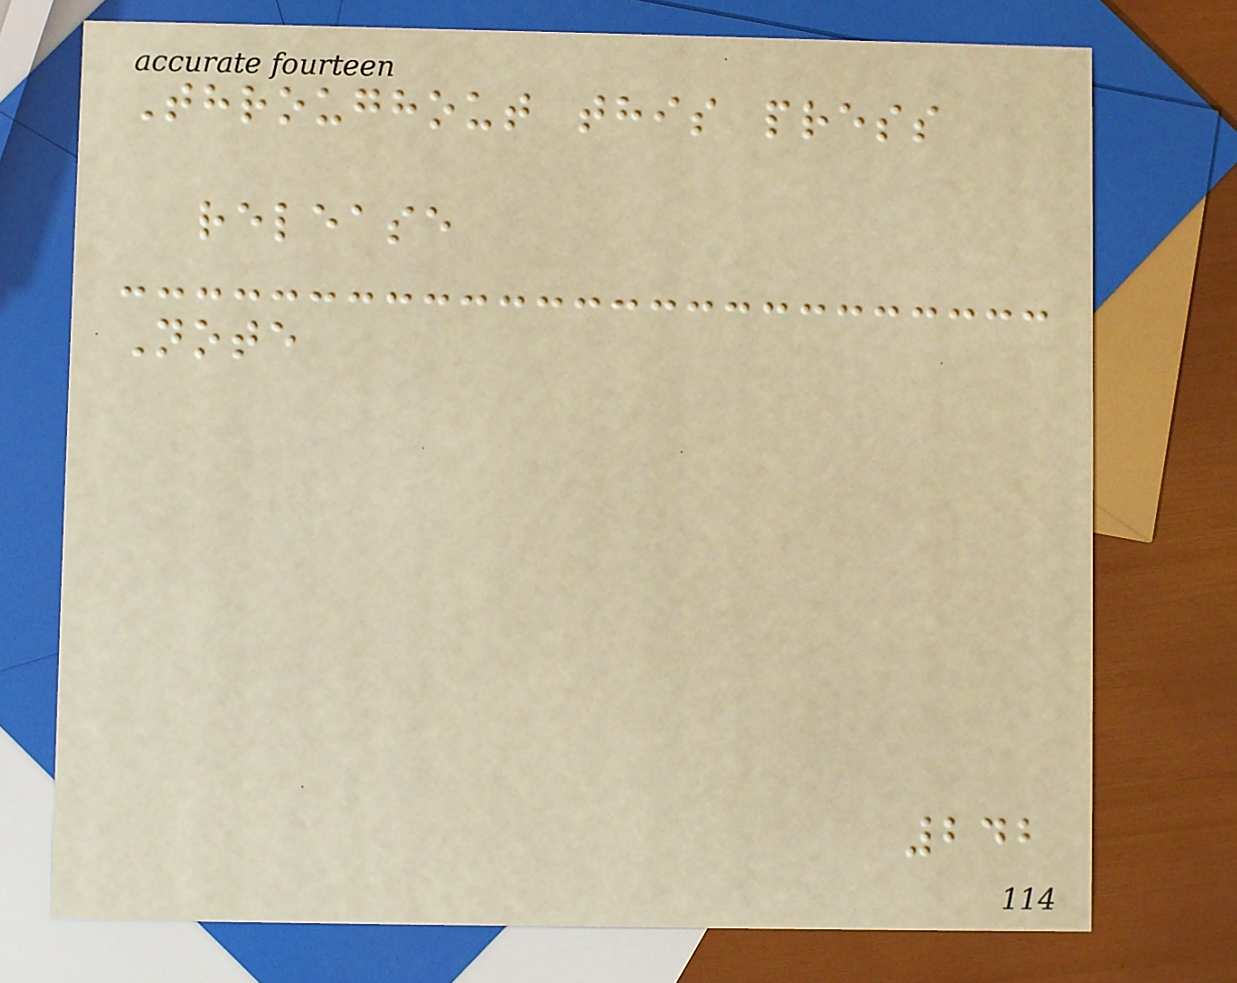Throughout this press
release
Note
242
